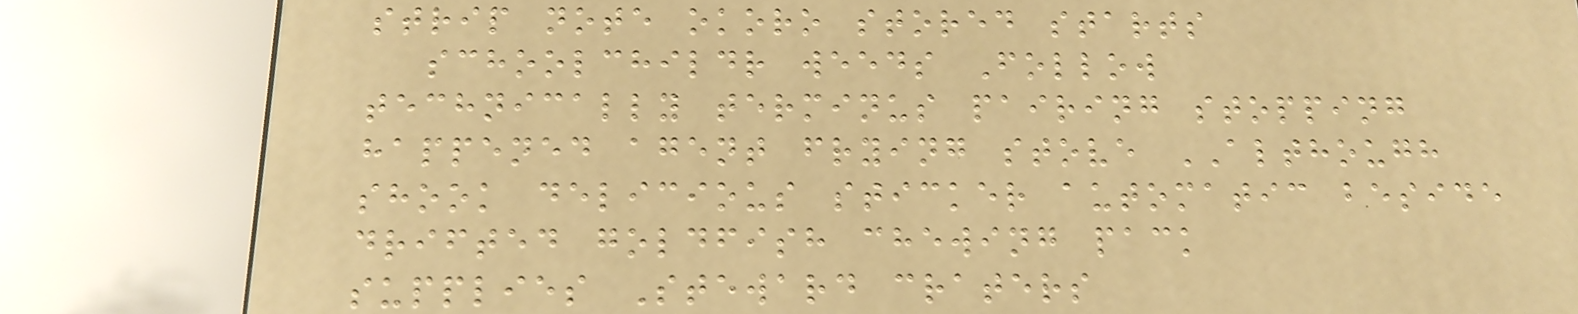strip note okoro stored starts
schoolchildr weeds Follow
technically terminus pairing stopping
happened agent frying stove ALTHOUGH
shook delicious sticker automatic beside
drifted goldfish chewing pack
supplies Steward craters
